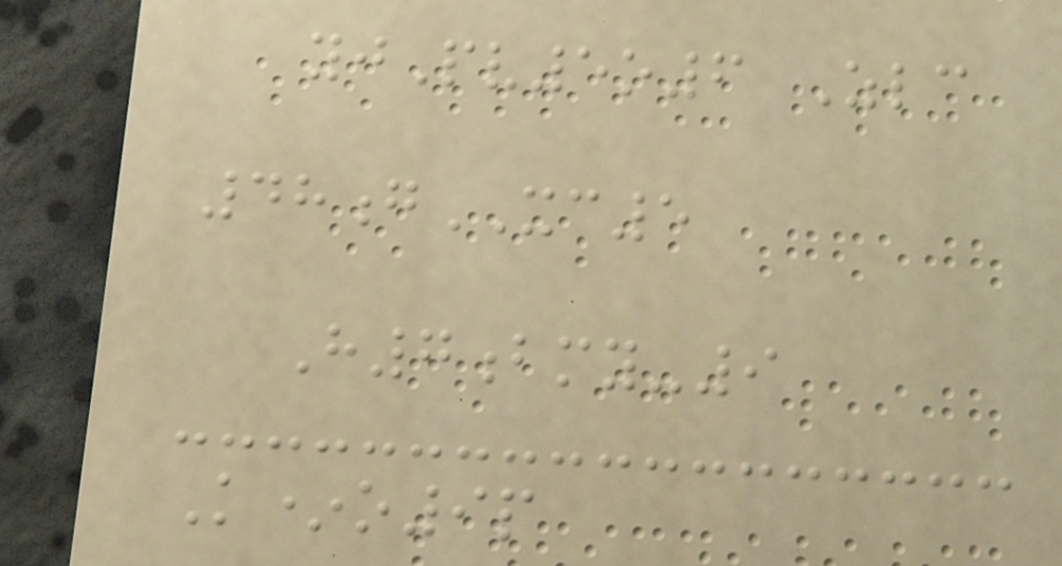yjPv5o6 Zlc
48gXC5
H7bmy-9
K*o9p
